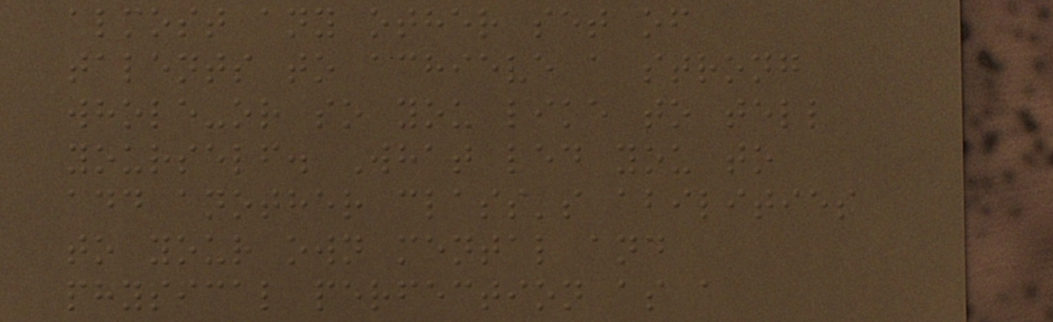almost any other set of
talents to achieve a strong
whole-or so you like to tell
yourself. What led you to
add another class's abilities
to your own mental and
physical perfection as a
